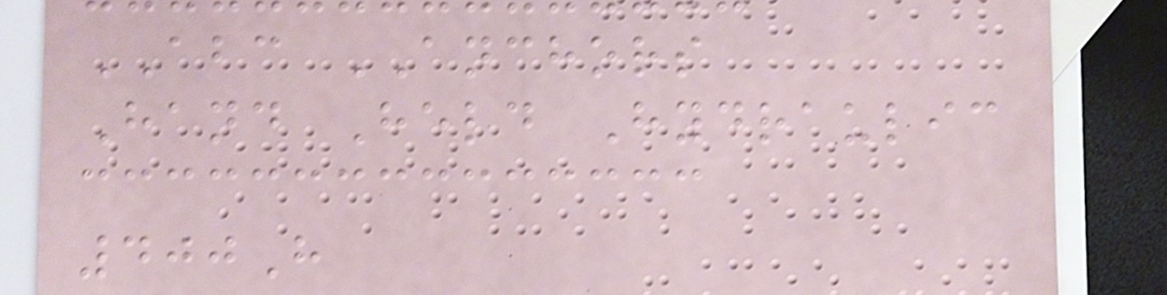ABC ANCHORS
Hand Held Hydraulic
400H
